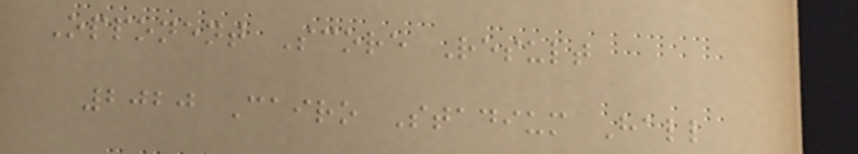Opponent Score Result
2020 Cairo Stadium Hall
